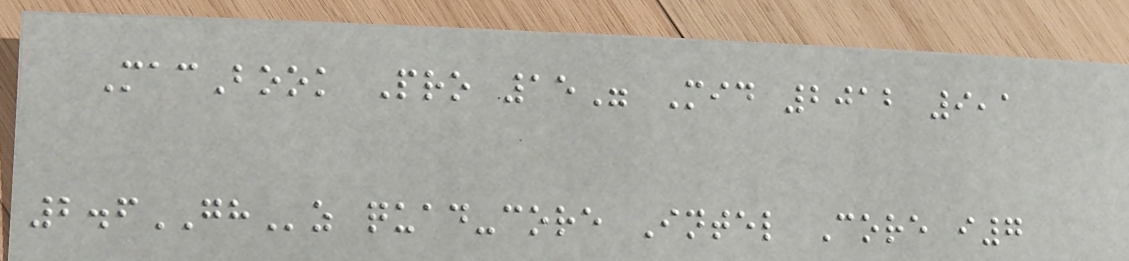MacBook Pro 15" Mid 2012 9,1
2.6GHz quad-core Intel Core i7
